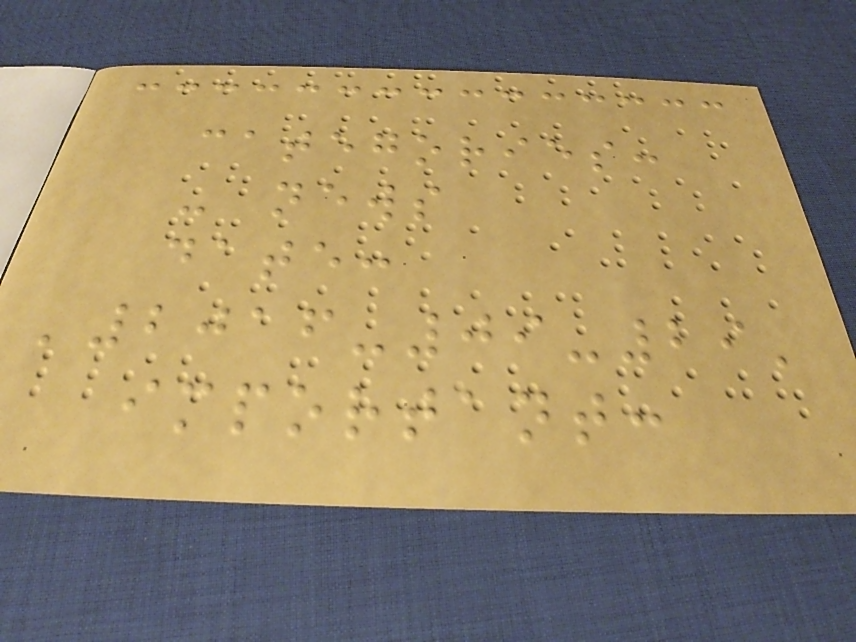categories:
- news
date:
'2016-09-29'
important:
